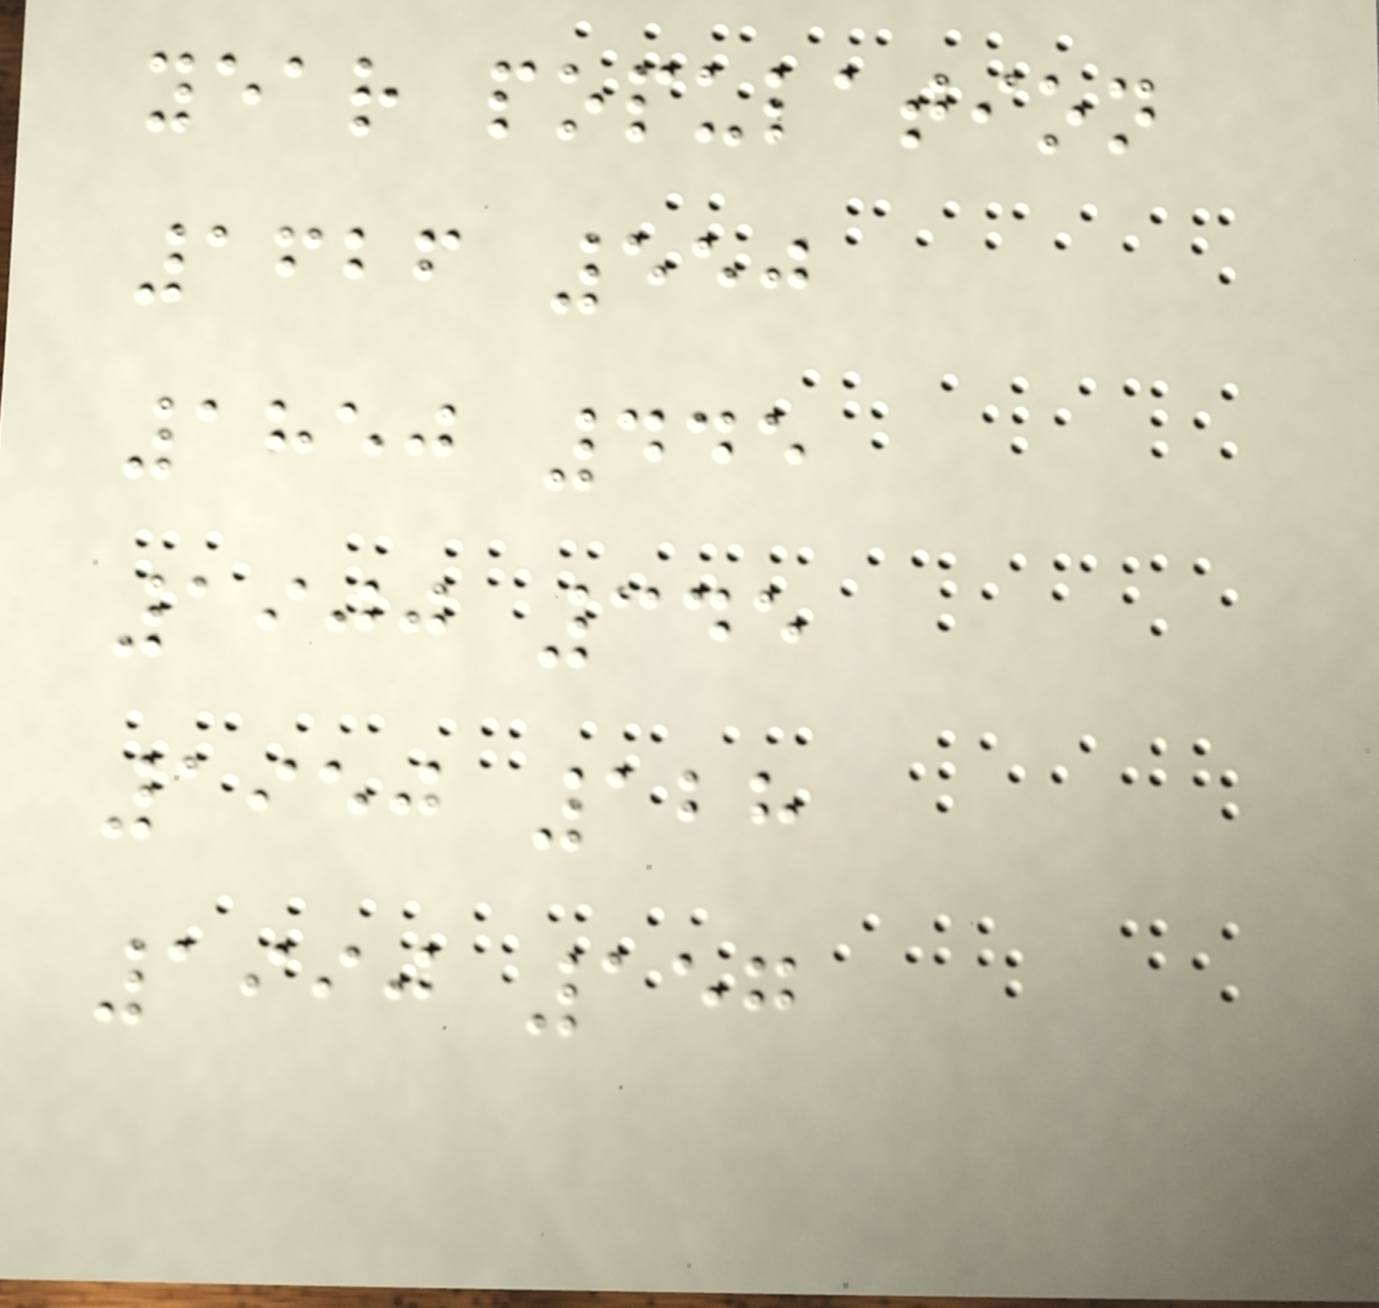year population
1626 550
1850 445
1900 345
1950 128
1990 157
